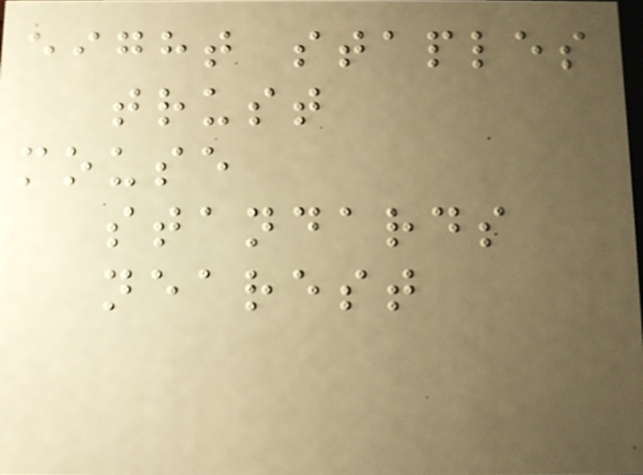eight staples
trust
mouse
standards
nearest
